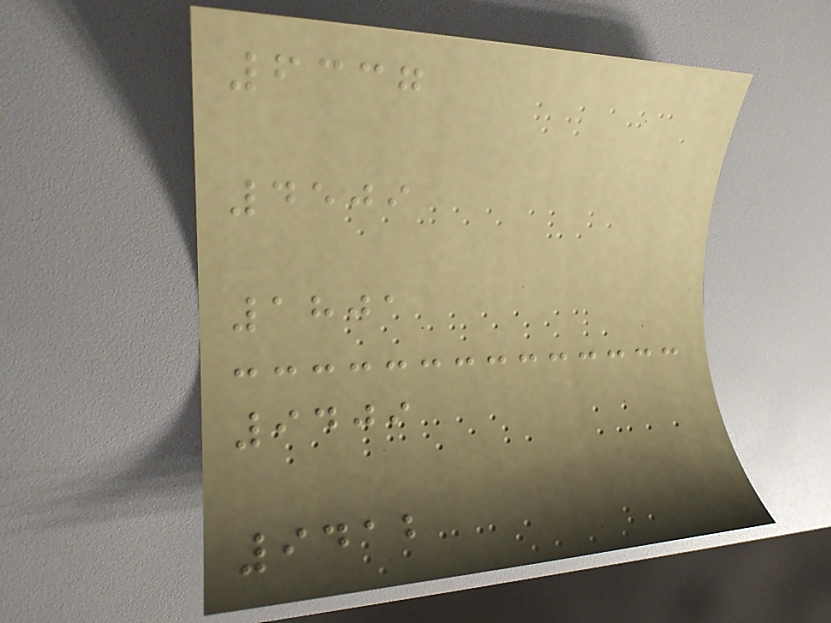6337
4509
1801
9409
9412
